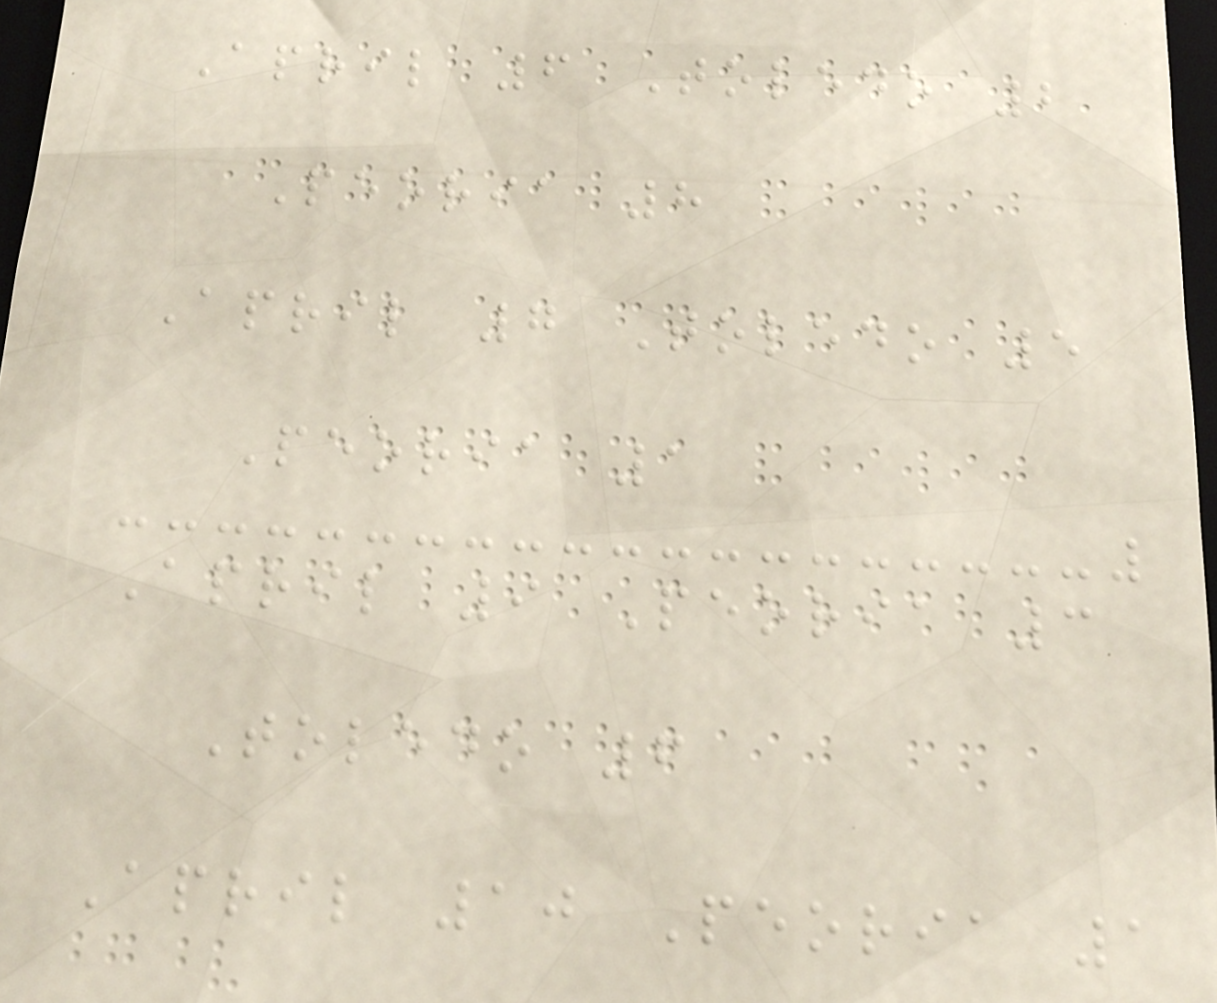April 6 Toledo 2
Peoria 8
April 7 Toledo 5
Peoria 1
April 9 Peoria 3
Toledo 6
April 10 Peoria 1
